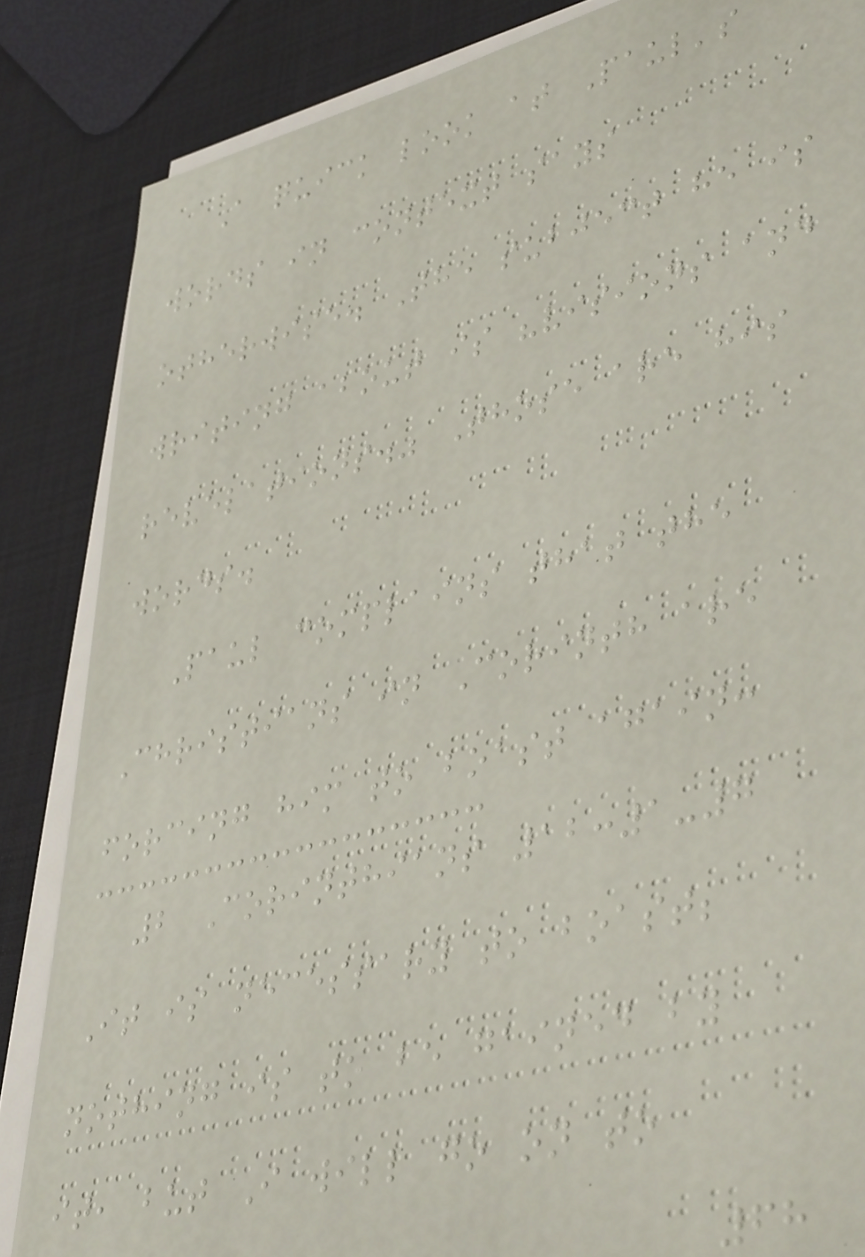A quick look at Paul's
words in context says
otherwise. The subject he is
writing about is "visions and
revelations." Those are his
words.
Paul complains that the
Christians in Corinth are
forcing him to boast again:
2 Corinthians 12:1-7
It is necessary to boast;
nothing is to be gained by
it, but I will go on to
68
